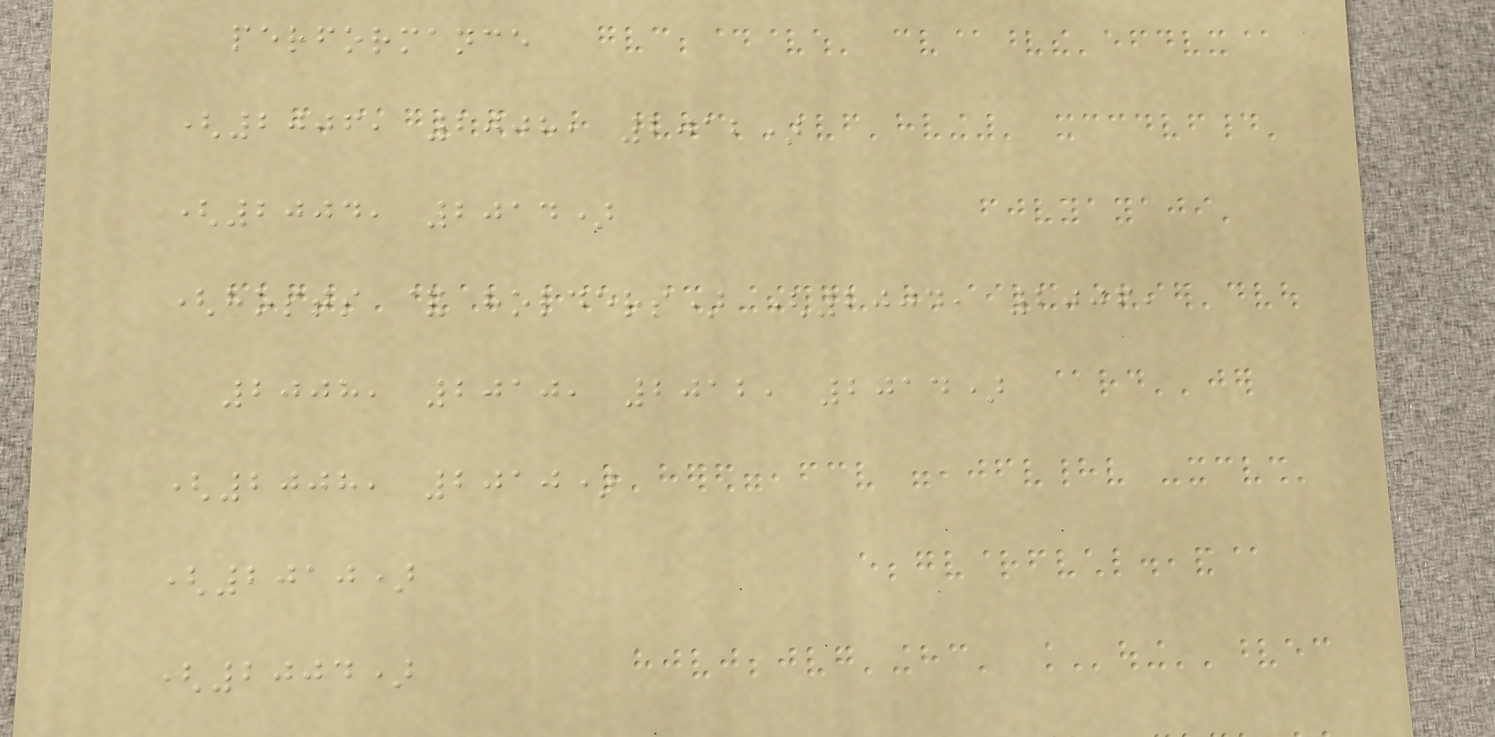performance
(2006, 2008, 2012)
(2004, 2014)
(hosts & holders) (2004, 2006,
2008, 2010, 2012, 2014)
(2008, 2010)
(2010)
(2004)
